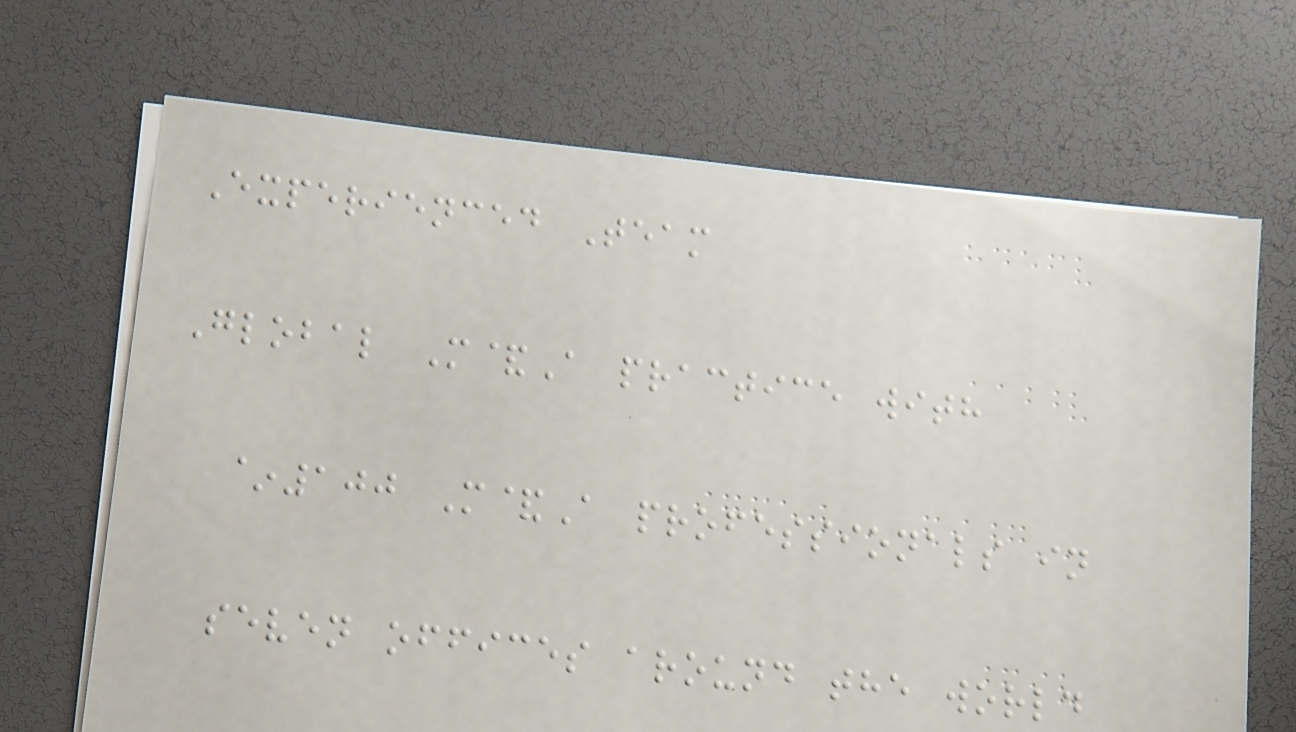Experienced Team
Global M&A practice with
~100 M&A professionals in
seven offices around the world
